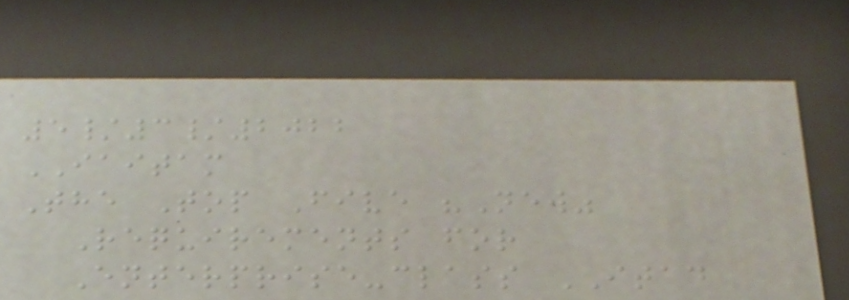5/3/2022
IAITAM
The Top Five "New"
Requirements for
Enterprise-class ITAD
